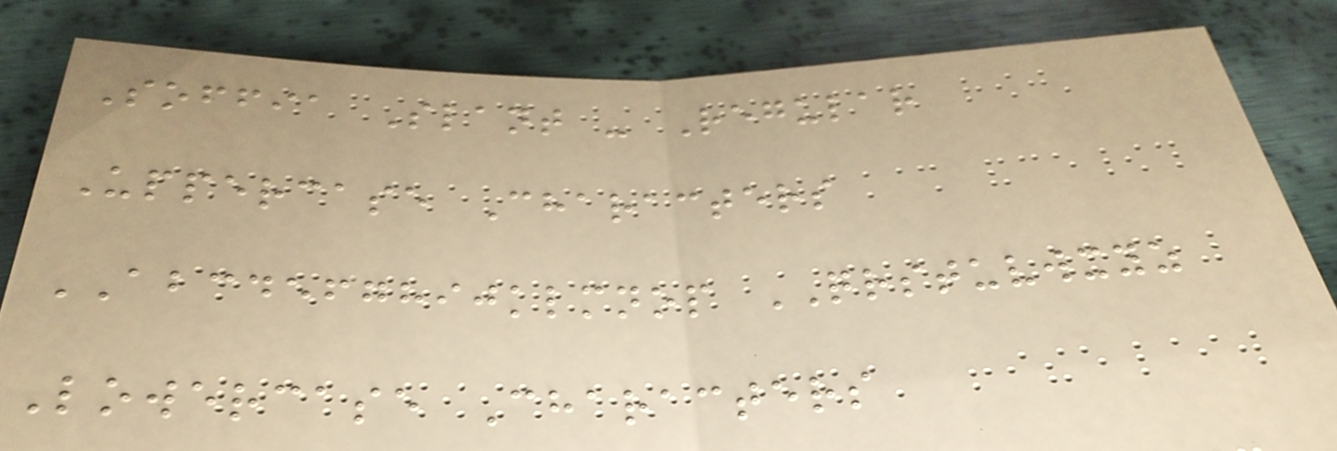Soffia Slant - Regular
Uppercase Characters
ABCDEFGHIJKLMNOP QRSTUVWXYZ
Lowercase Characters
